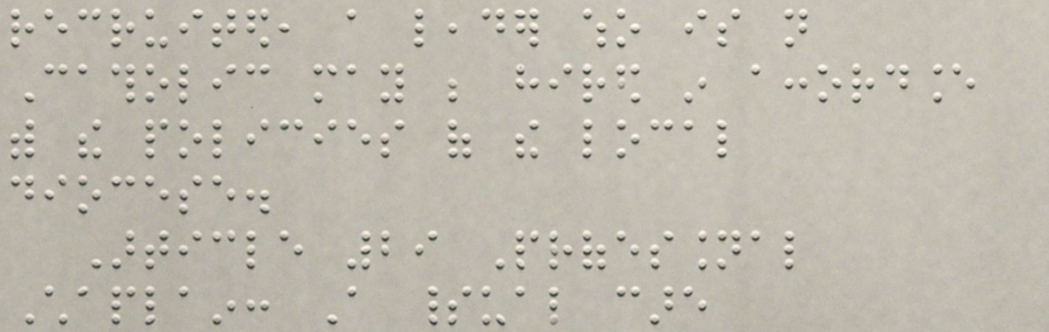recruited, a leader who is not
Catholic may be hired in accordance
with the policies of the local
diocese.
Article 29 Professional
Chaplain: A spiritual care
